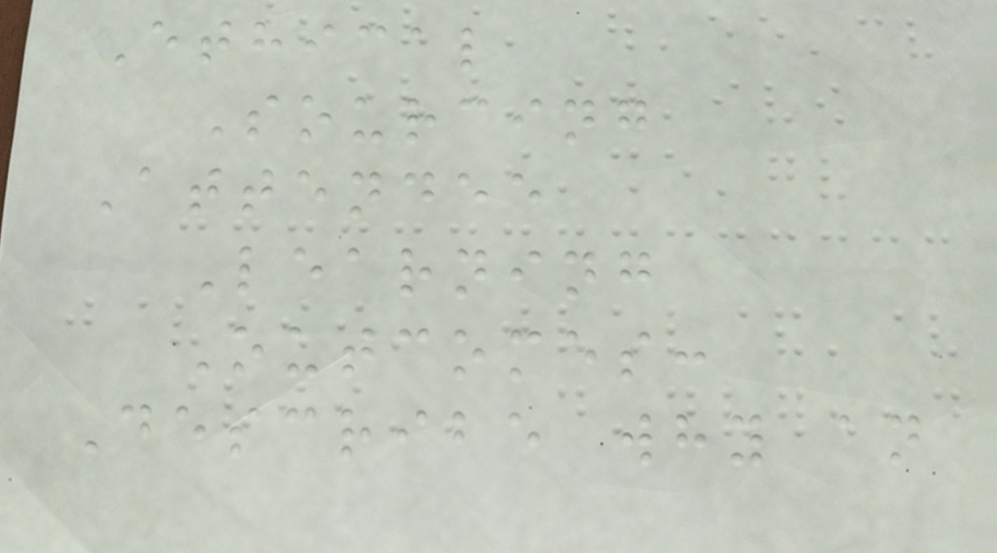Ethical
Sourcing
Attendee
Learning
Outcomes:
Describe why an
